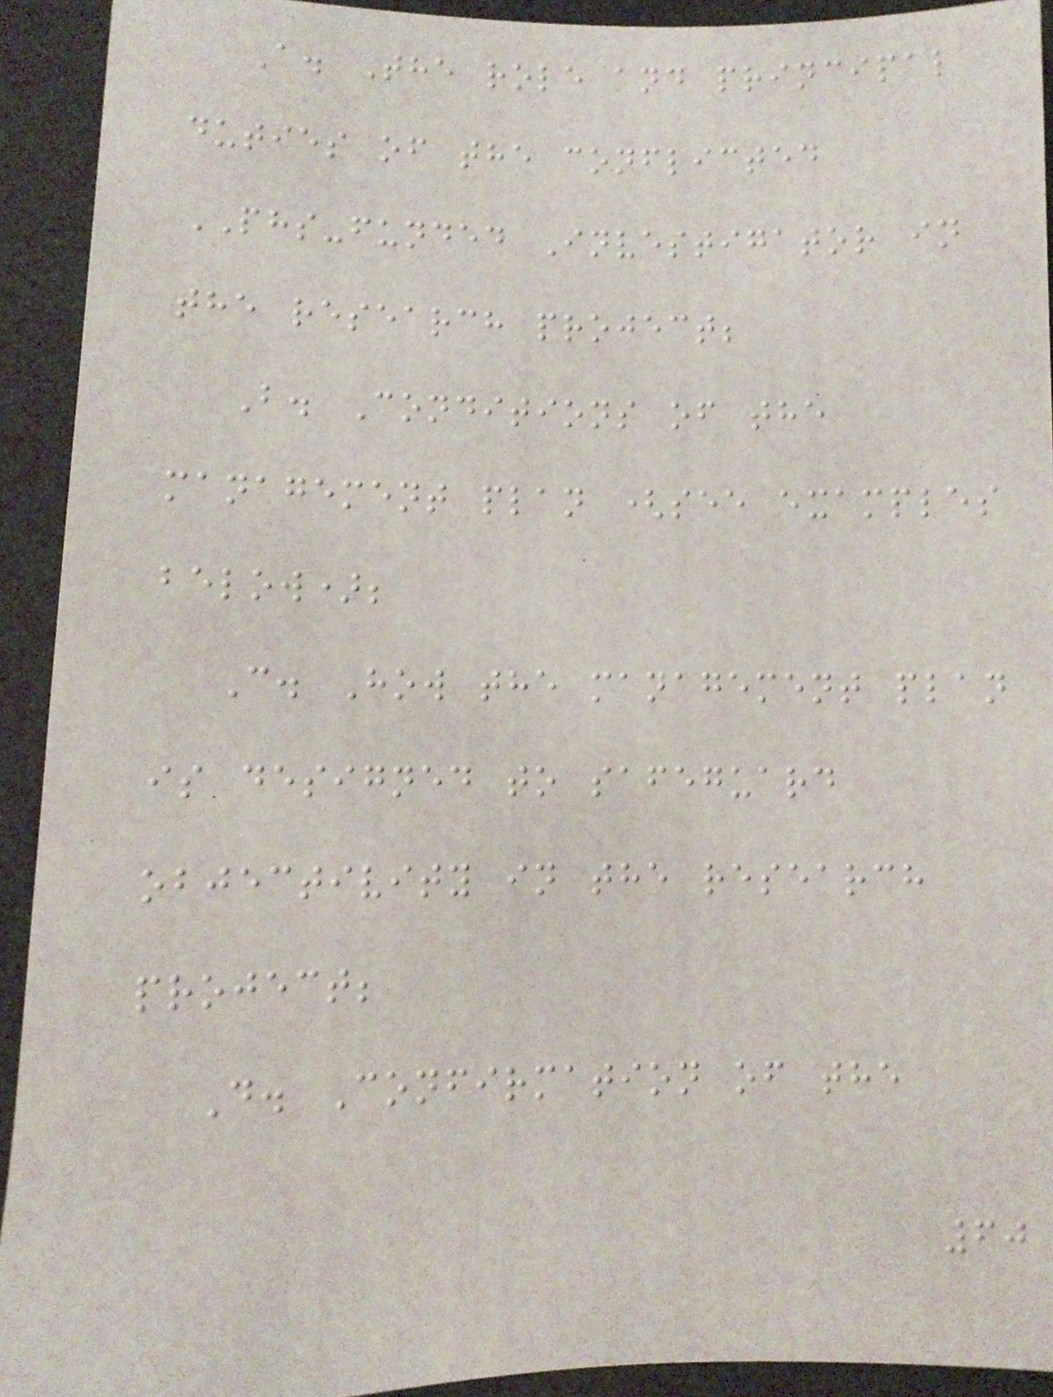A. The role and principal
duties of the conflicted
PHS-funded Investigator in
the research project;
B. Conditions of the
management plan (see examples
below);
C. How the management plan
is designed to safeguard
objectivity in the research
project;
D. Confirmation of the
60
